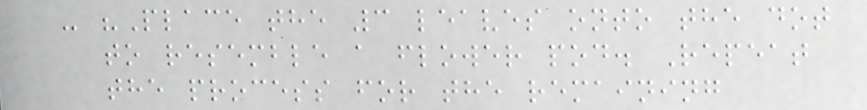- "Place the 3 leaves onto the dot
to resemble a flower pod. Repeat
the process for the remaining
